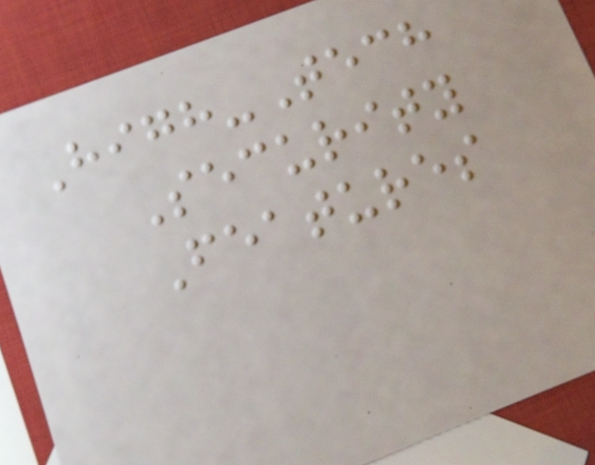High-Tech
Security
Features
